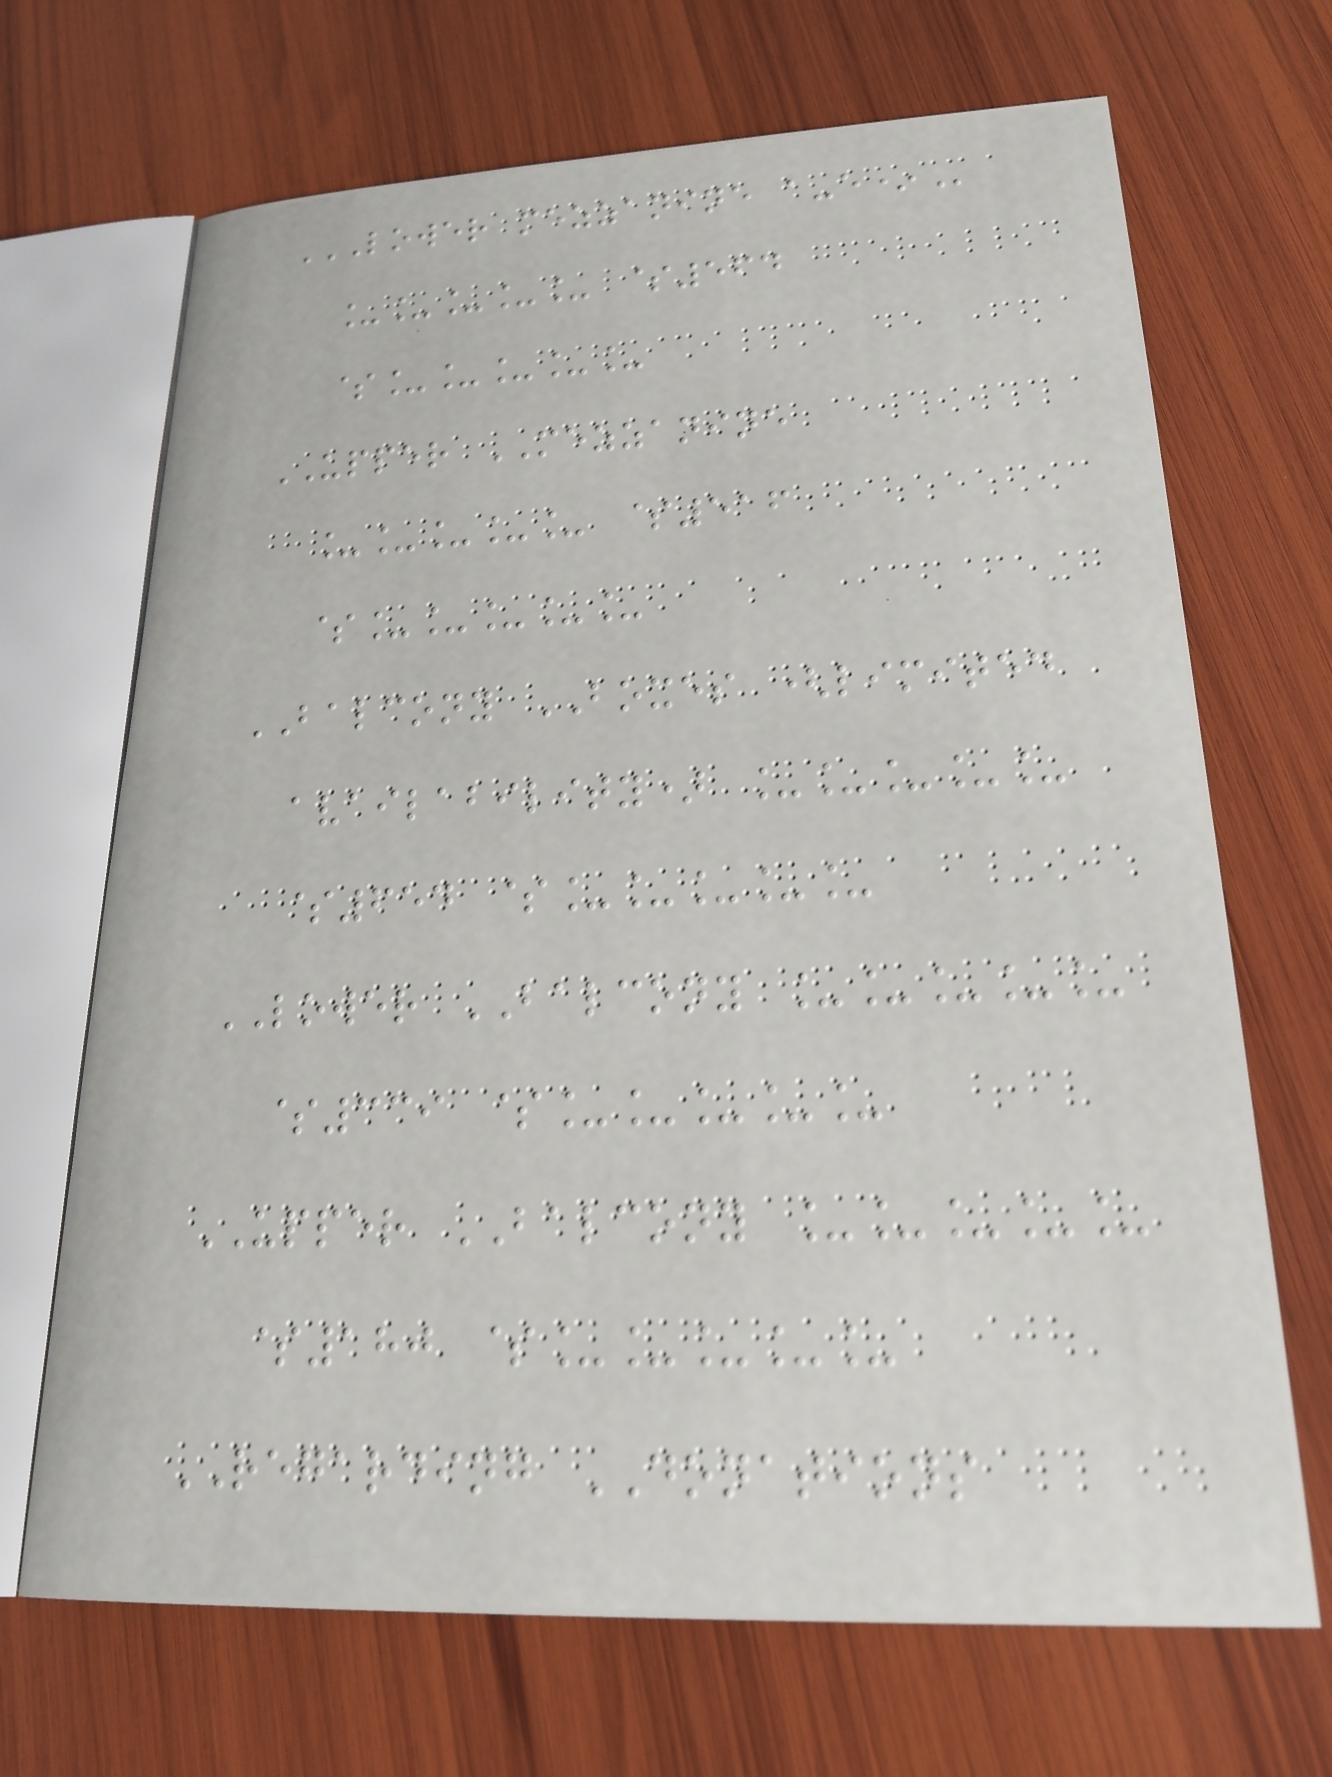LOWER MEZZANINE A-E*
_____ $564
$_____
UPPER MEZZANINE
_____ $516
$_____
BALCONY BOXES (limited
availability) _____
$654 $_____
LOWER BALCONY _____
$339 $_____
UPPER BALCONY _____
$180 $_____
REGARDING DONATIONS
